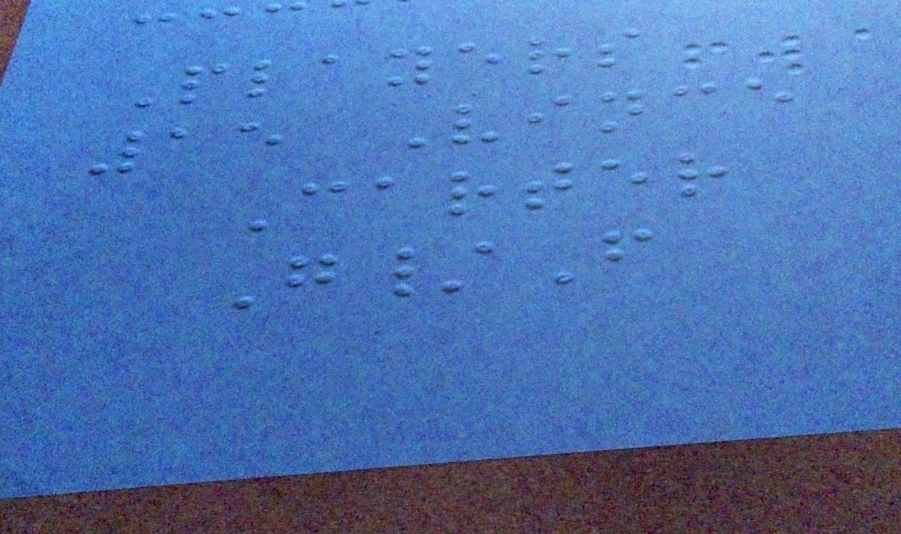Players
15 Vince
Carter
G/F
